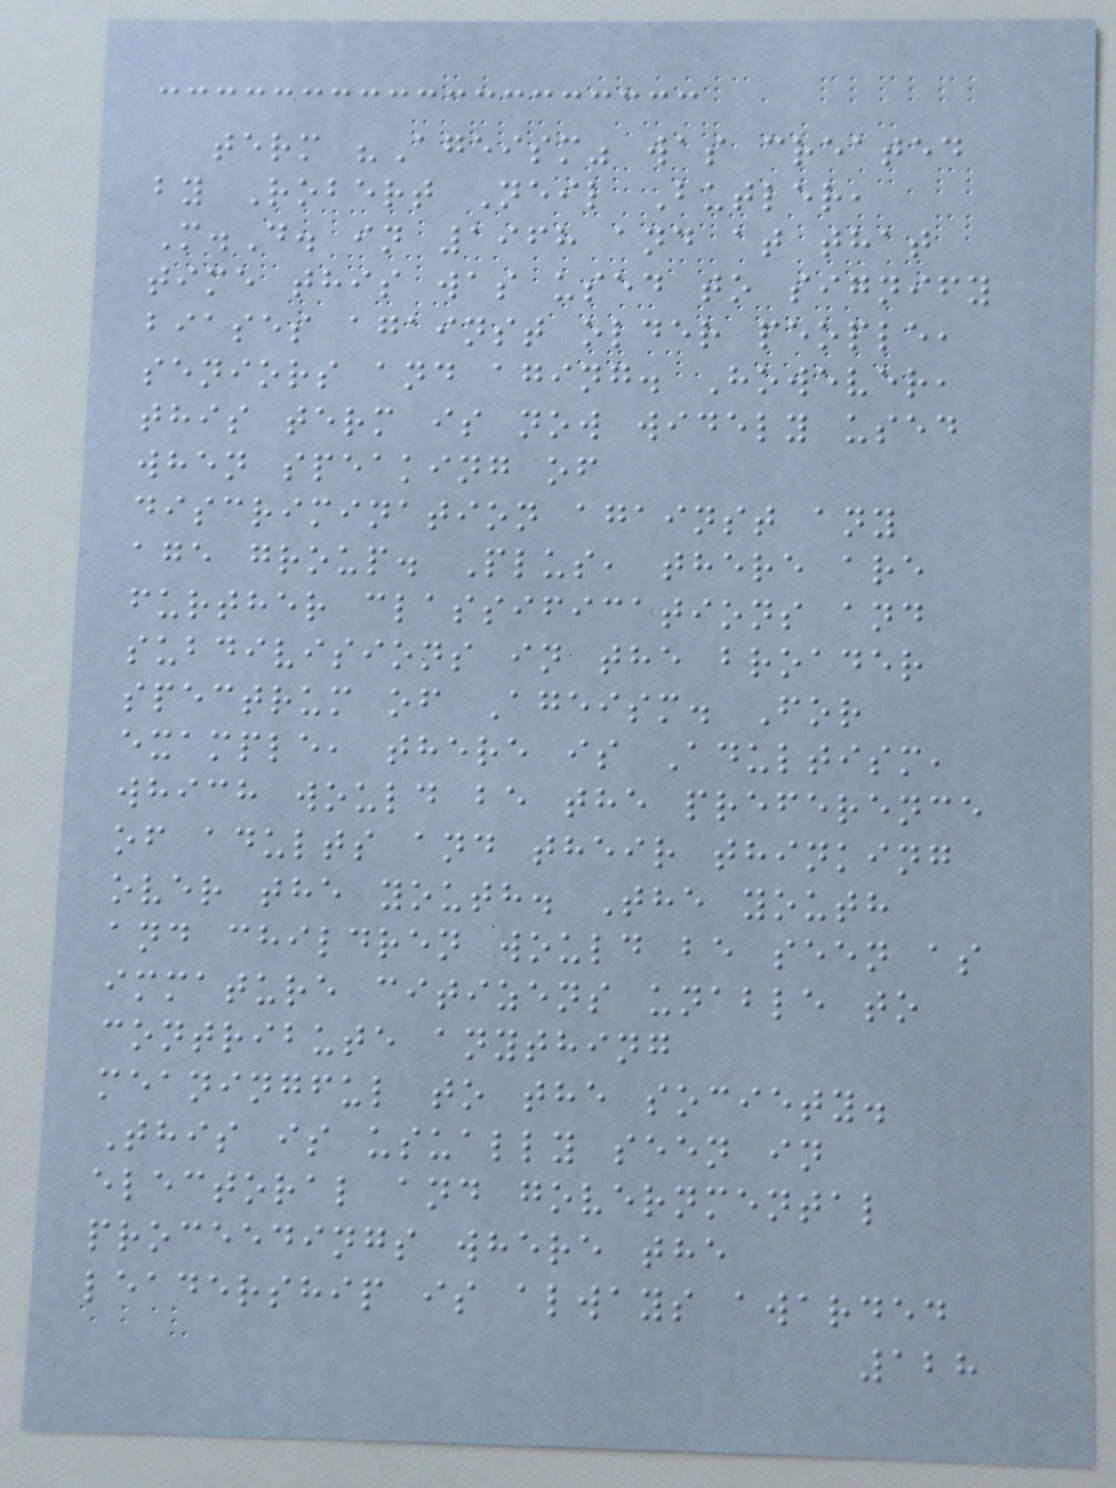term "Ageism" was created
by Robert Neil Butler,
M.D. in 1968 and at that
time this was used to signify
biases against older people,
seniors and aging. However,
this term is now widely used
when speaking of
discrimination against any
age group. Plus, there are
further classifications and
subdivisions in the broader
spectrum of Ageism. For
example, there is Adultism,
which would be the preference
of adults and their thinking
over the youth. The youth
and children would be seen as
immature citizens unable to
contribute anything
meaningful to the society.
This is usually seen in
electoral and governmental
proceedings where the
leadership is always awarded
128
